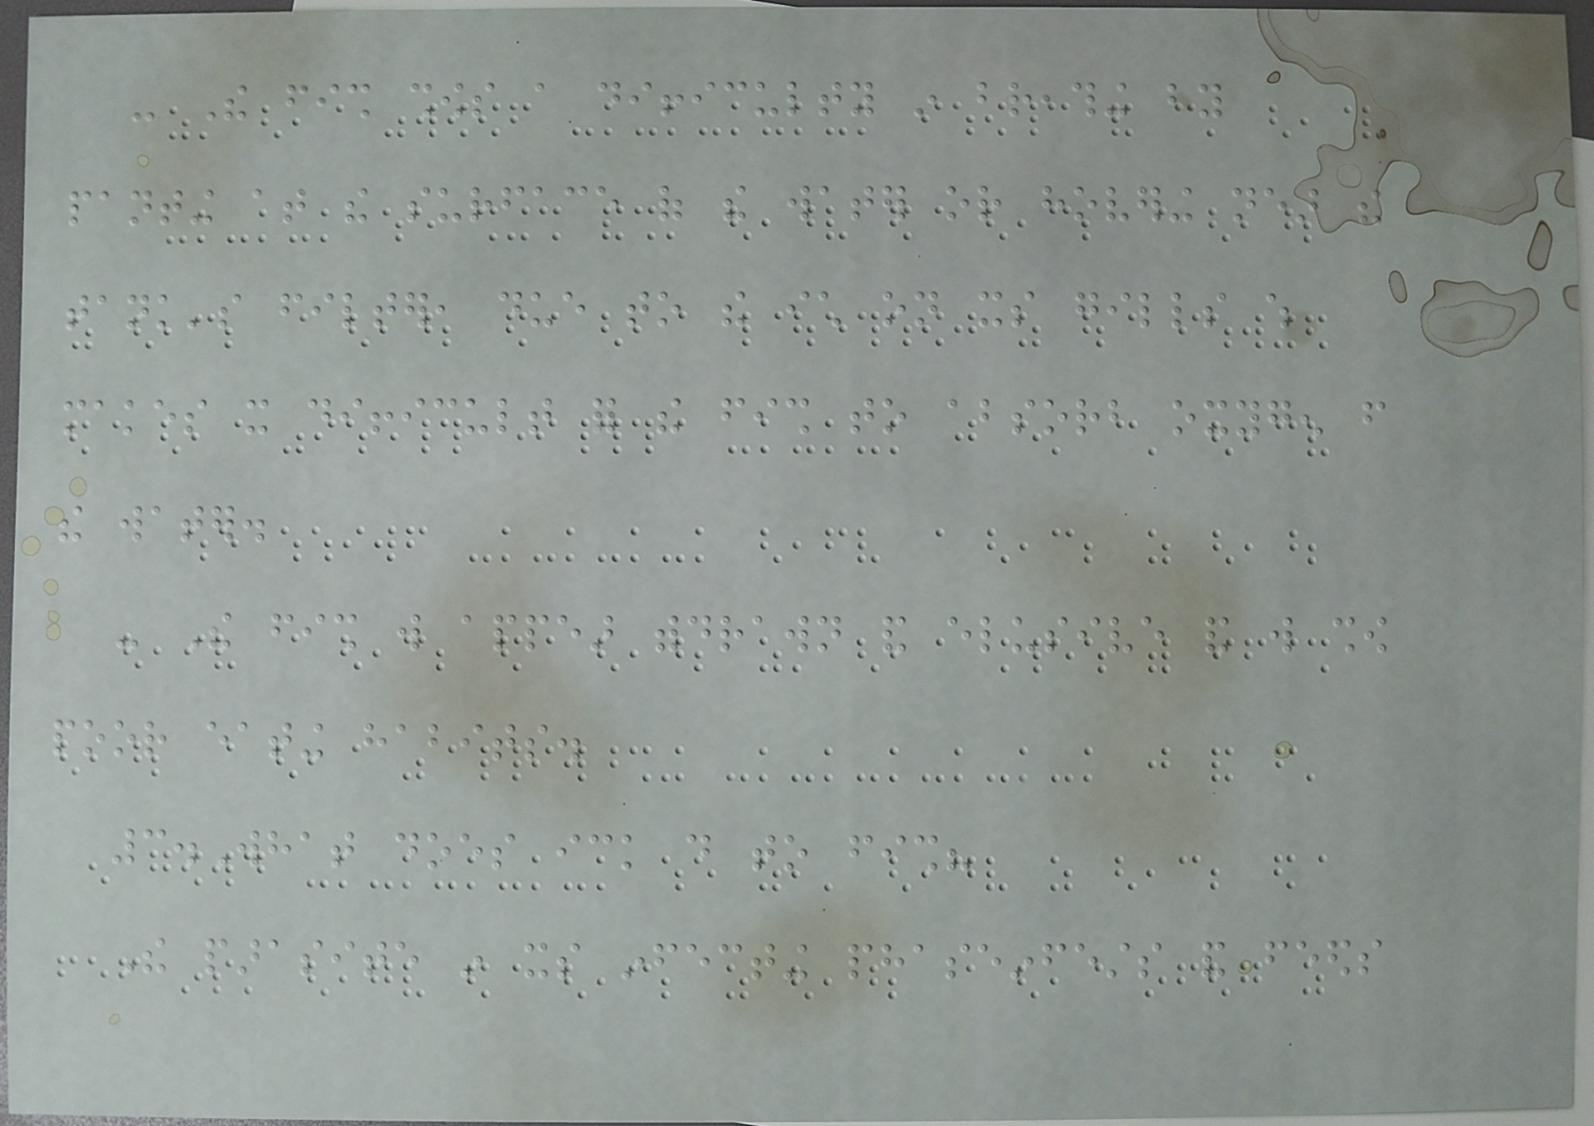- The fish shows a difficulty in breathing by
panting at the surface of the water or hovering near the
tank's filter, due to the ich on its gills which
makes it difficult for the fish to absorb oxygen from
the water.
- The fish will appear withdrawn and elusive and will show
poor eating habits.
3.What does ick do to fish?
The parasite in its infecting phaseinfests and feeds
